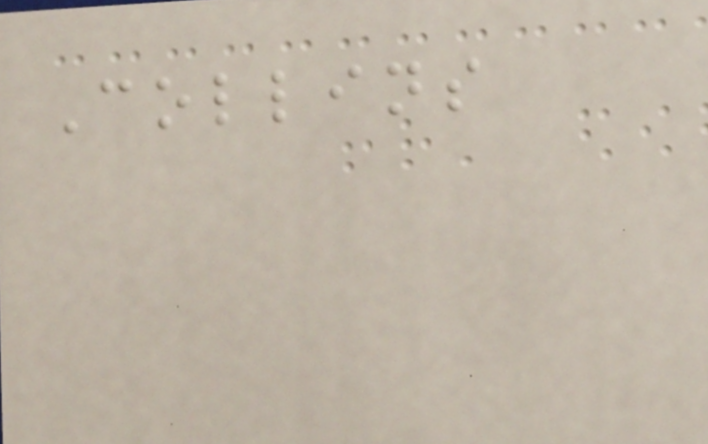Collins
